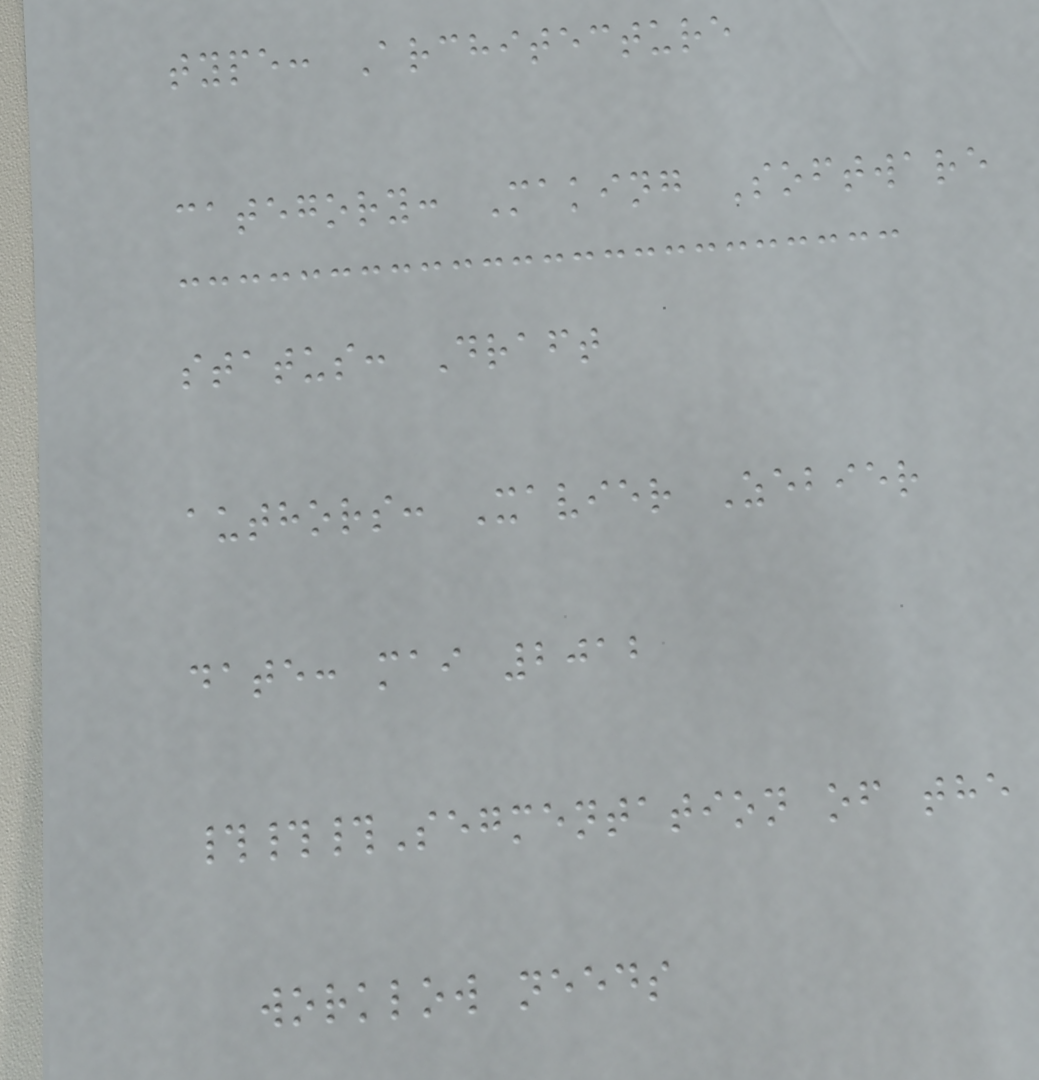type: Architecture
category: Making Software
status: Draft
authors: Xavier Zebier
date: mai 2012
###Segmentation of the
worklow needs
